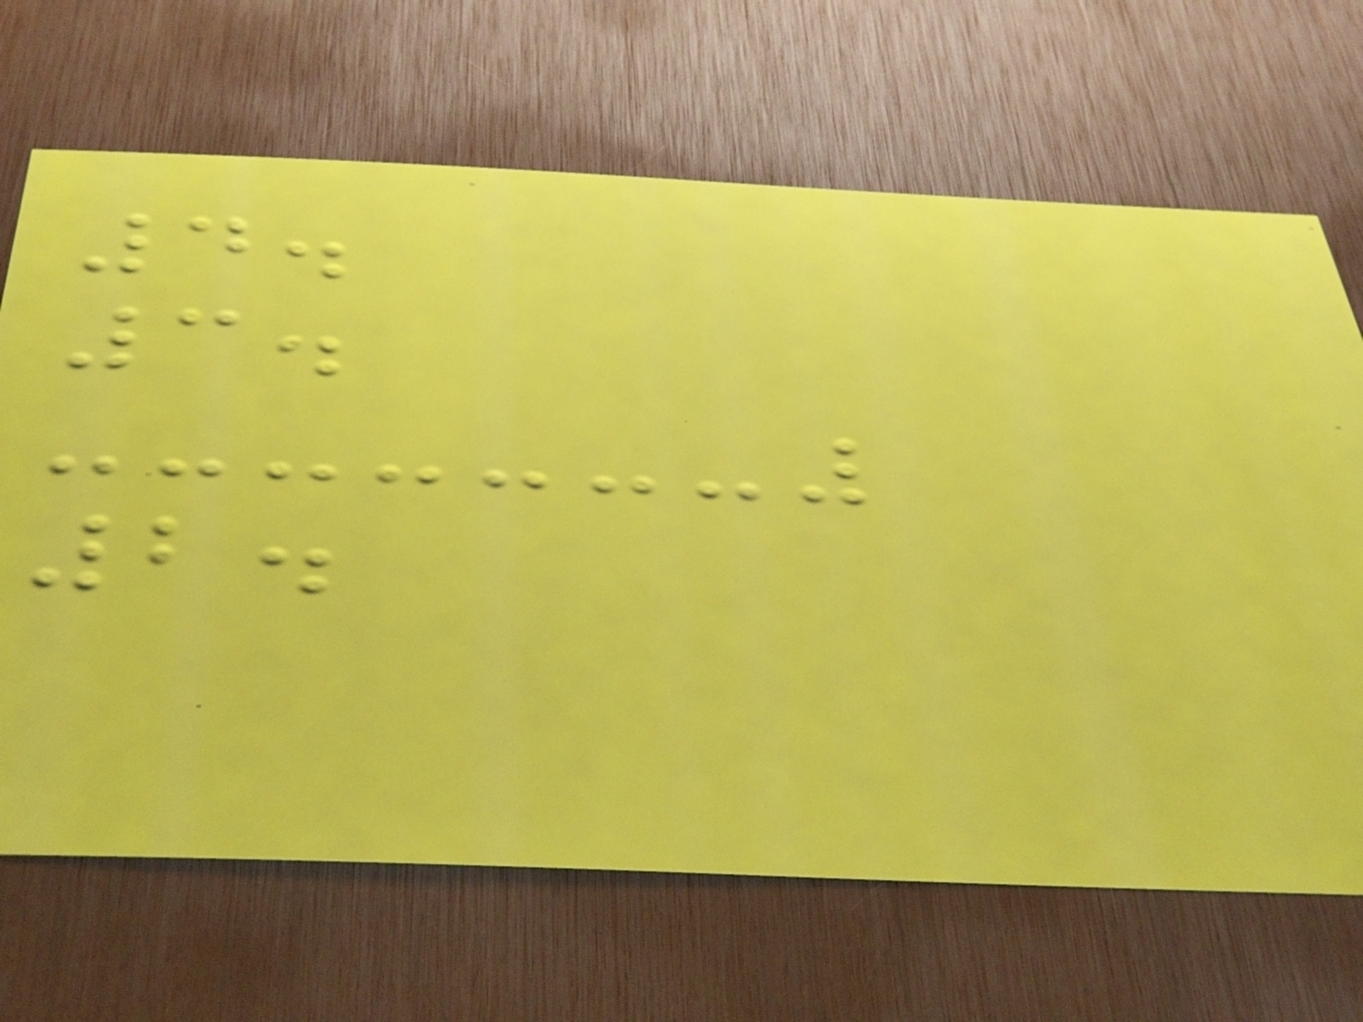4.
3.
2.
